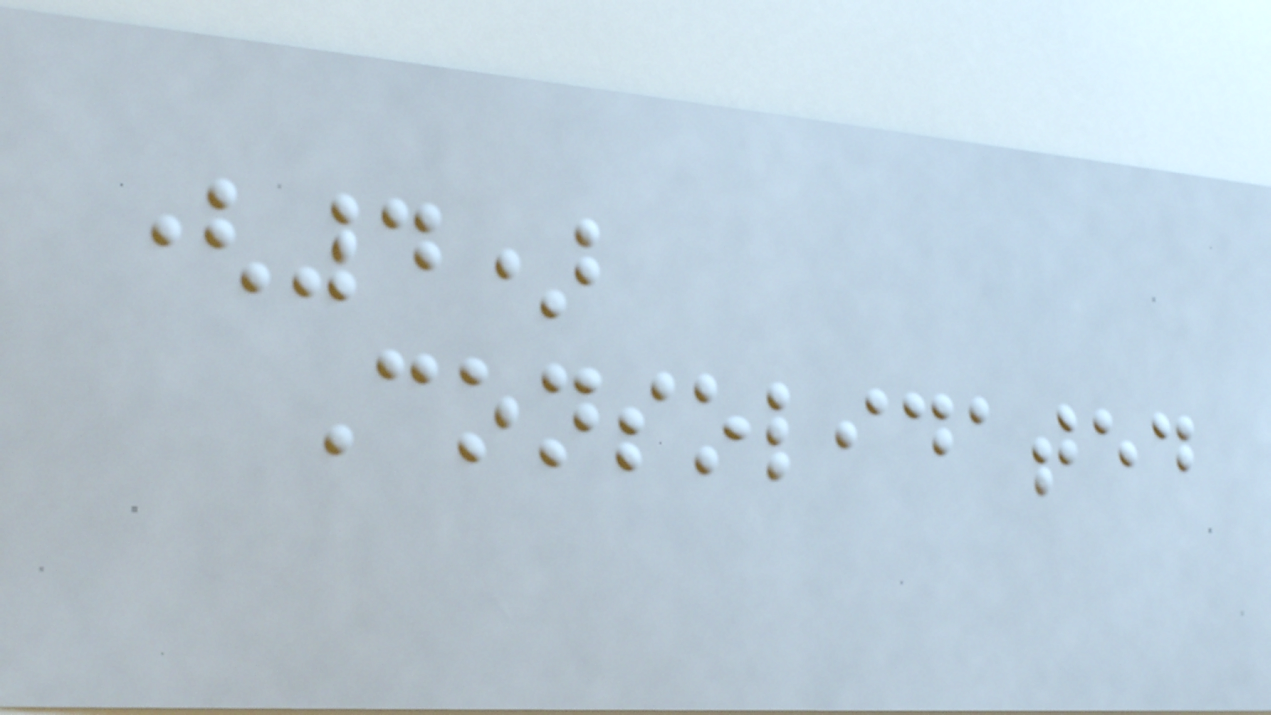(4)
Consolidated
